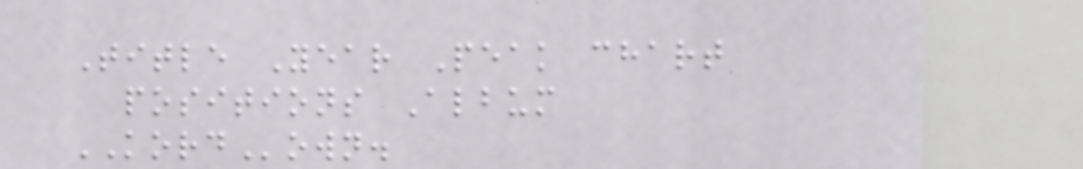Title Year Peak chart
positions Album
KORDown.
